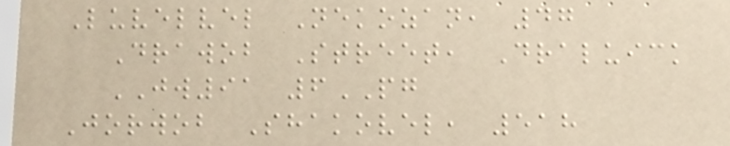Luvelvel Nekozan, 47
Drawob Street, Draluick
JW91 6PG
Jorwob Shakovel, 518
